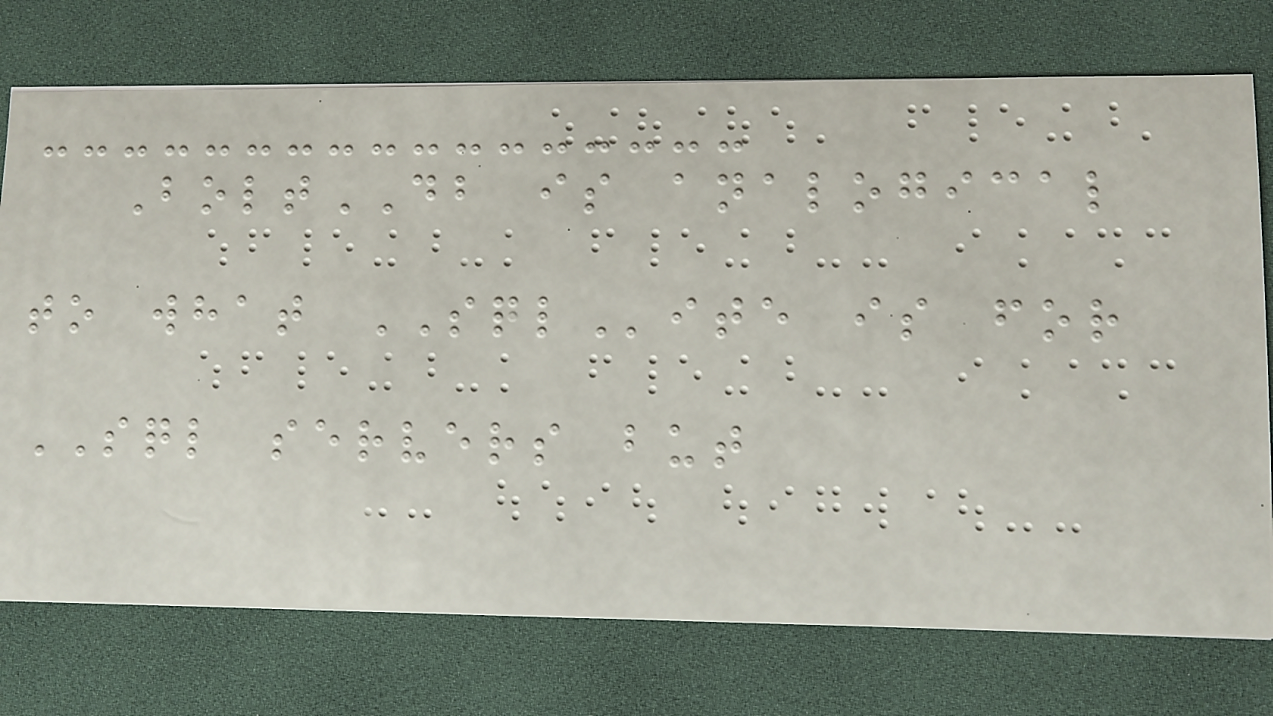BoltDB is analogical
to what SQLite is for
SQL servers but
